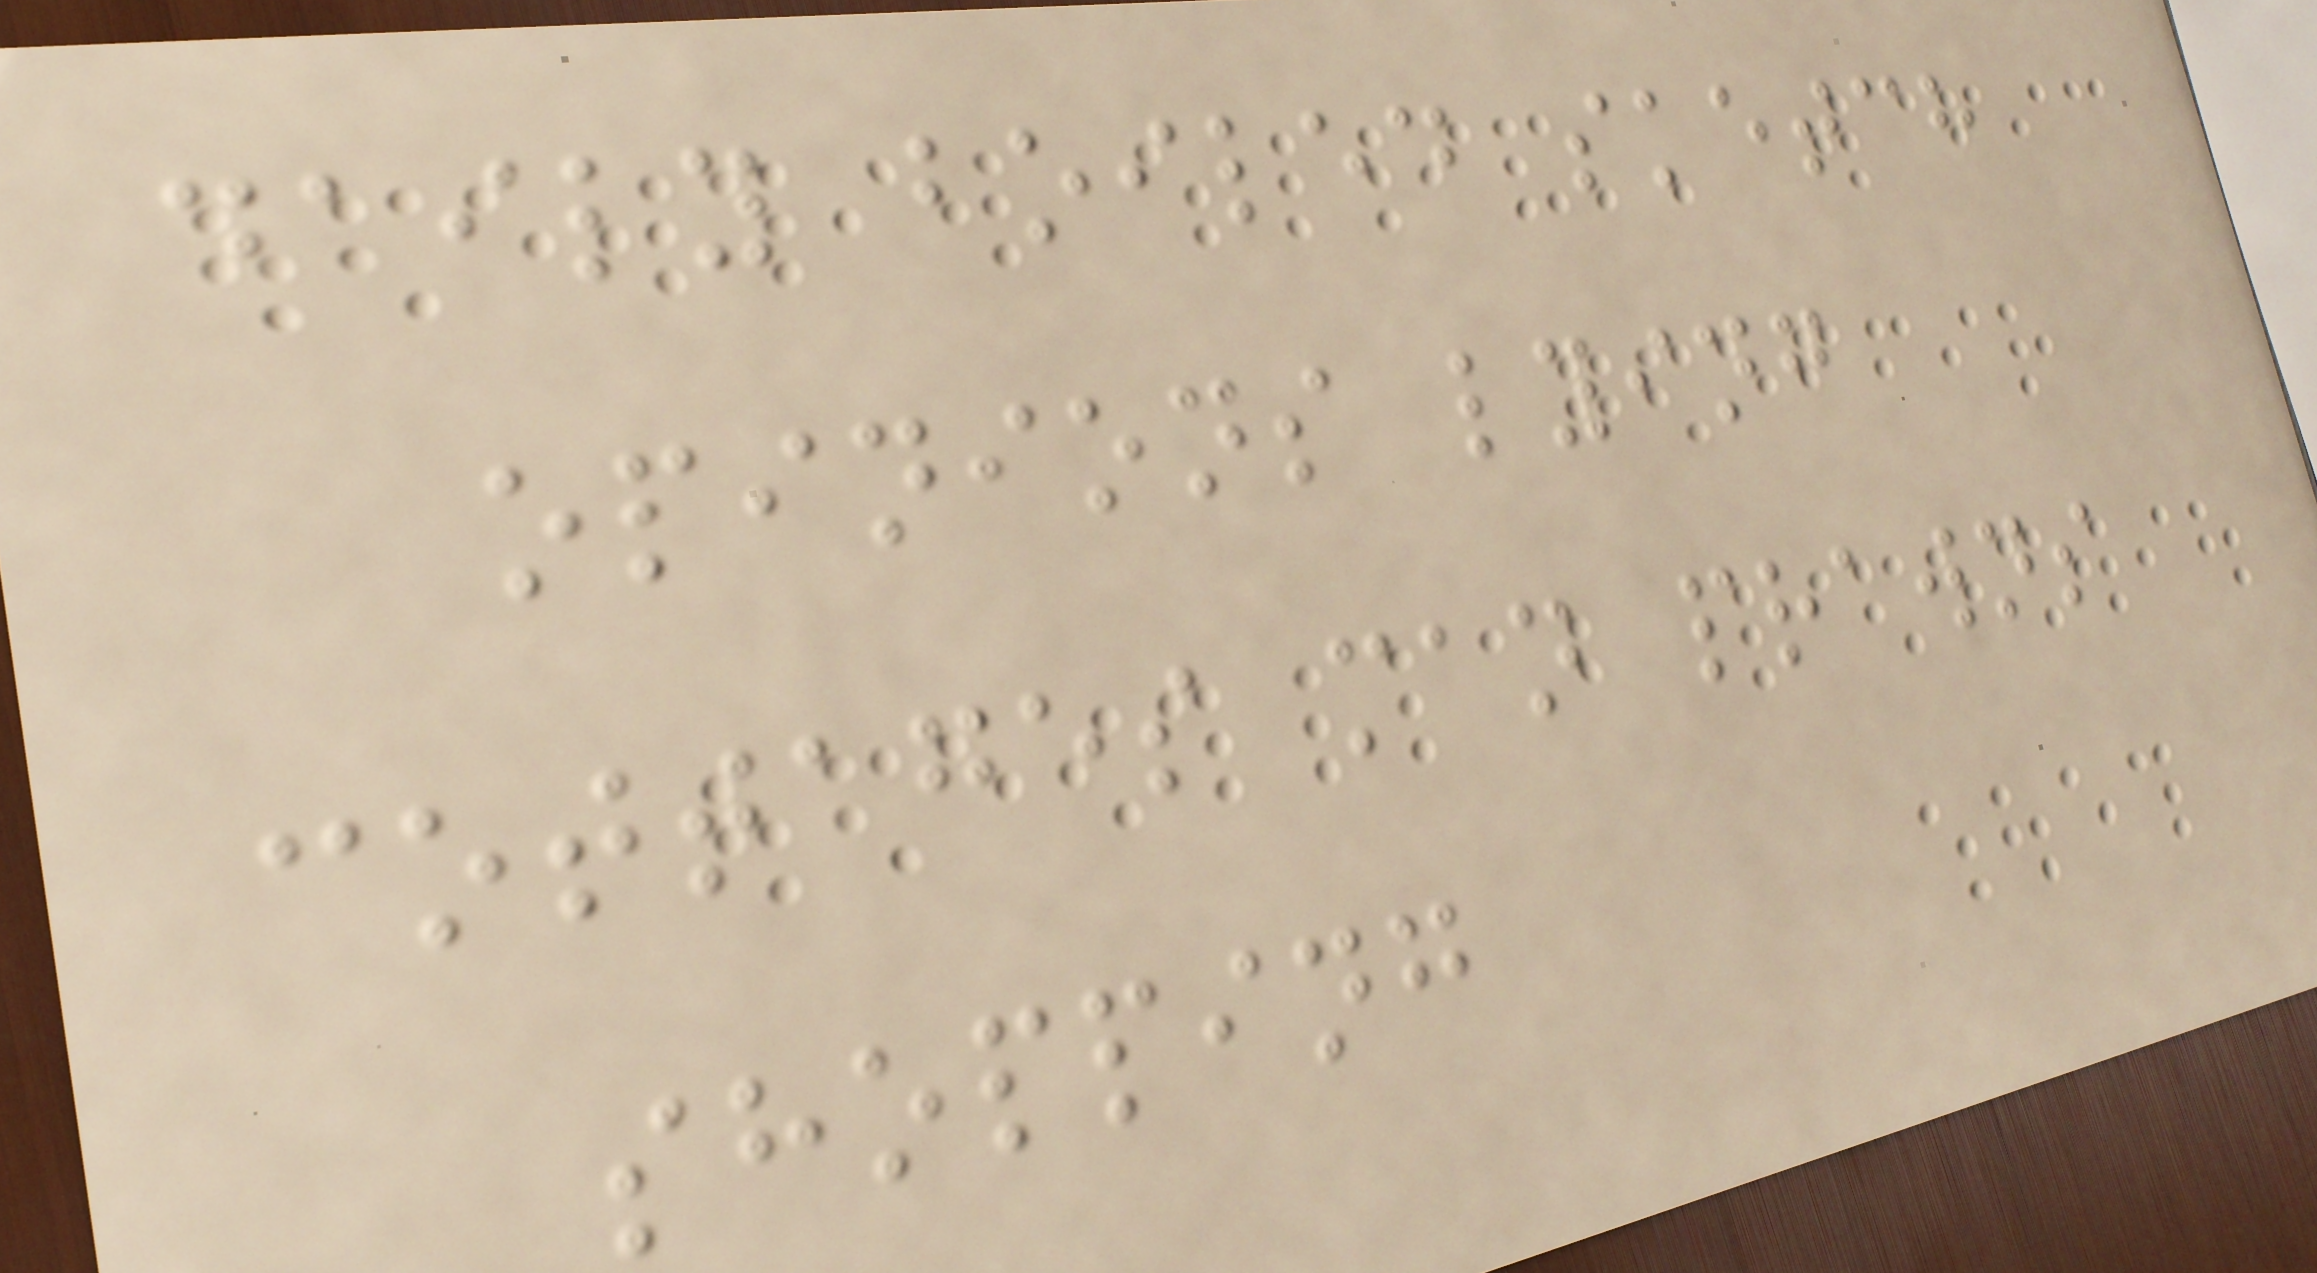daily boiled sketch
opinions lying
cottages man prawns
shopping
